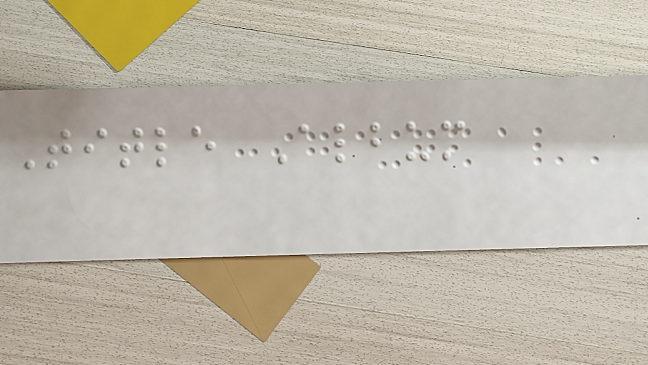Title Album
